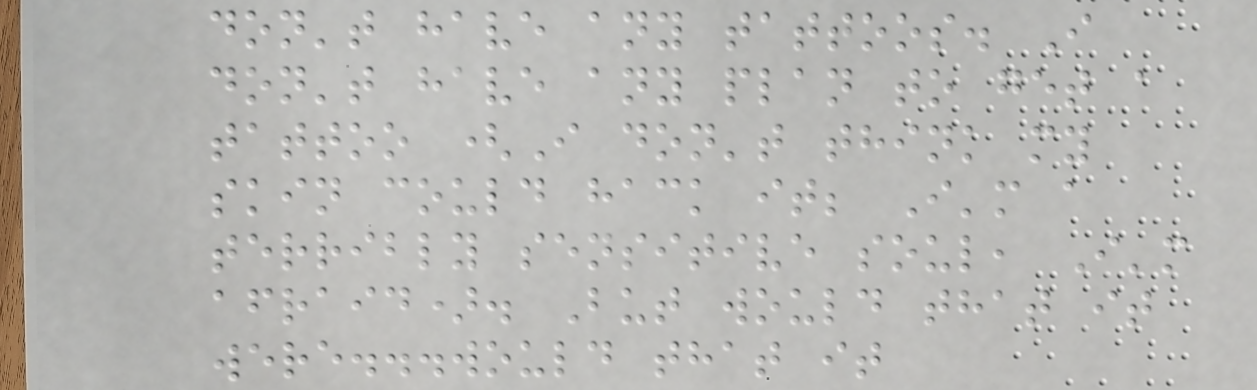don't have any tattoos. I
don't have any plan to get a
tattoo (I don't think my
skin could hack it; I'm a
terribly sensitive soul, I'm
afraid). But would that it
were...would that it
